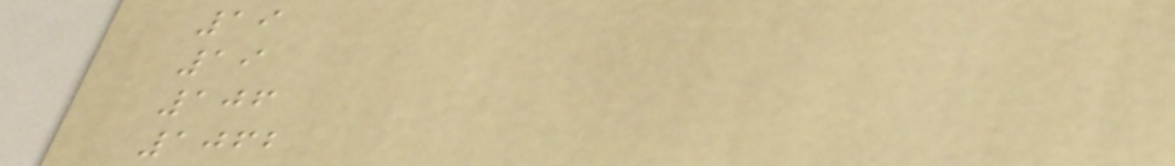19
19
106
1062
